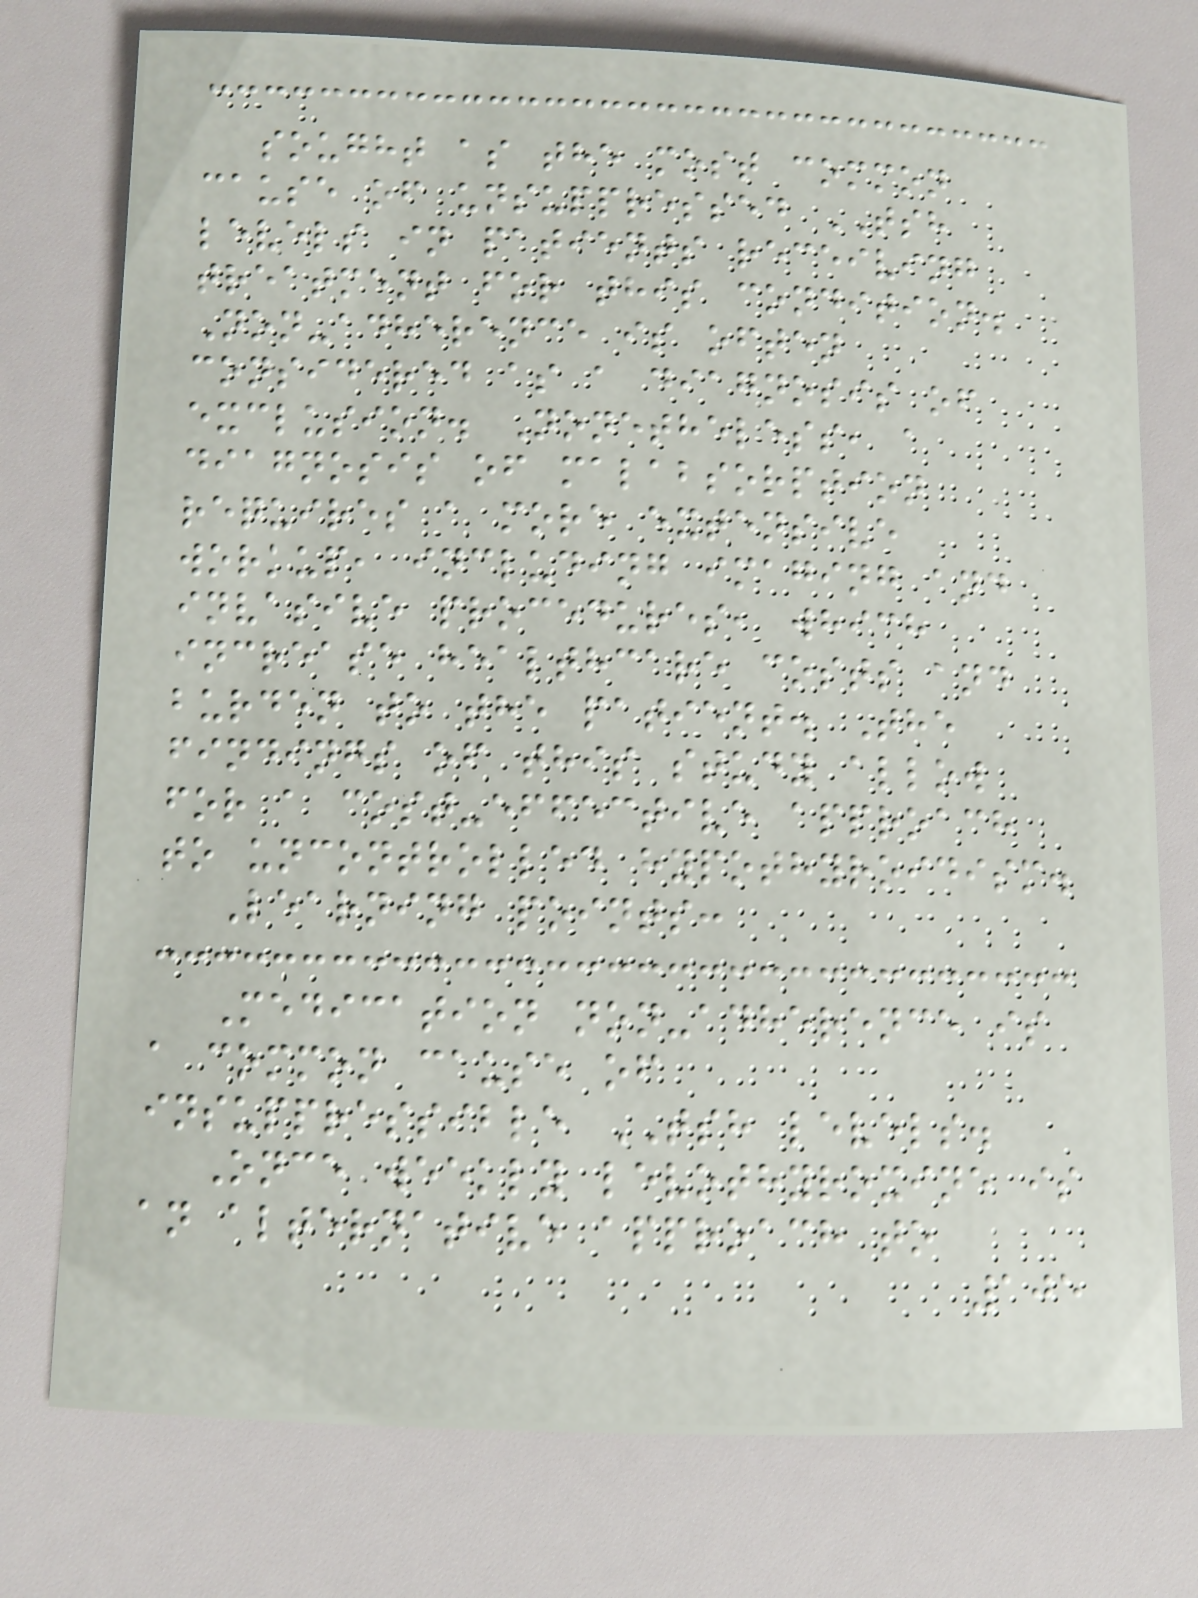sought as the most common
cause of unsuppressed TSH
levels in patients receiving
treatment for this condition.
Non-adherence is often
considered as a diagnosis of
exclusion. Nonetheless, a
diagnosis of malabsorption
requires a more extensive
workup, including imaging and
invasive procedures, which
increase healthcare costs and
burden to the patient. The
findings of this study allow
for a cost-effective approach
to uncontrolled hypothyroidism.
Learning points:
Medication non-adherence is
a common cause of
insuppressible TSH levels.
Once weekly levothyroxine is
an alternative approach to
105
